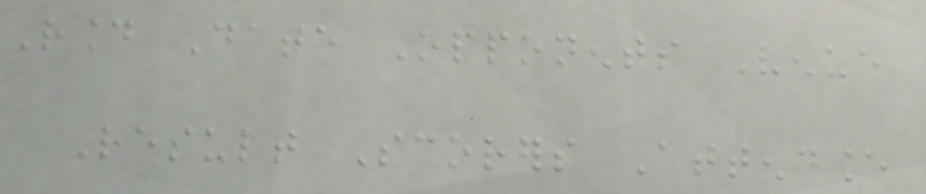Round Date Opponents Venue
Result Scorers Attendance
